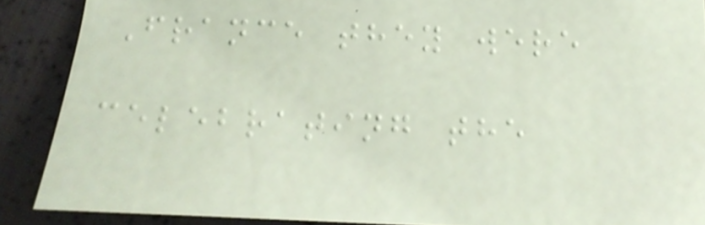France they were
celebrating the
